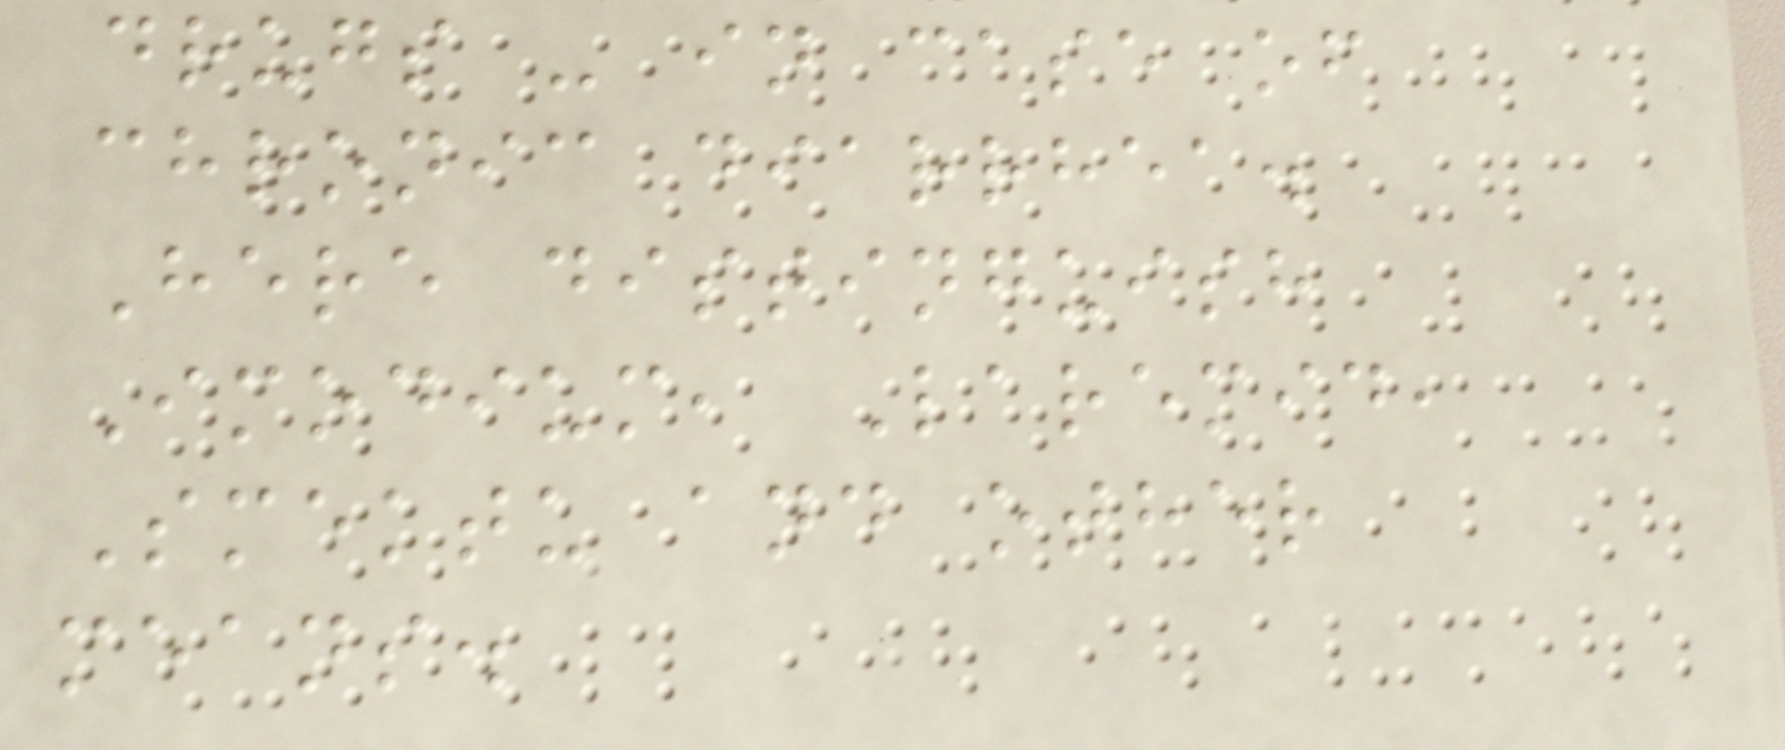drugs - in case of
chronic diarrhea.
Here distinguish
Imodium, Laremid,
Smektu and other
means.
